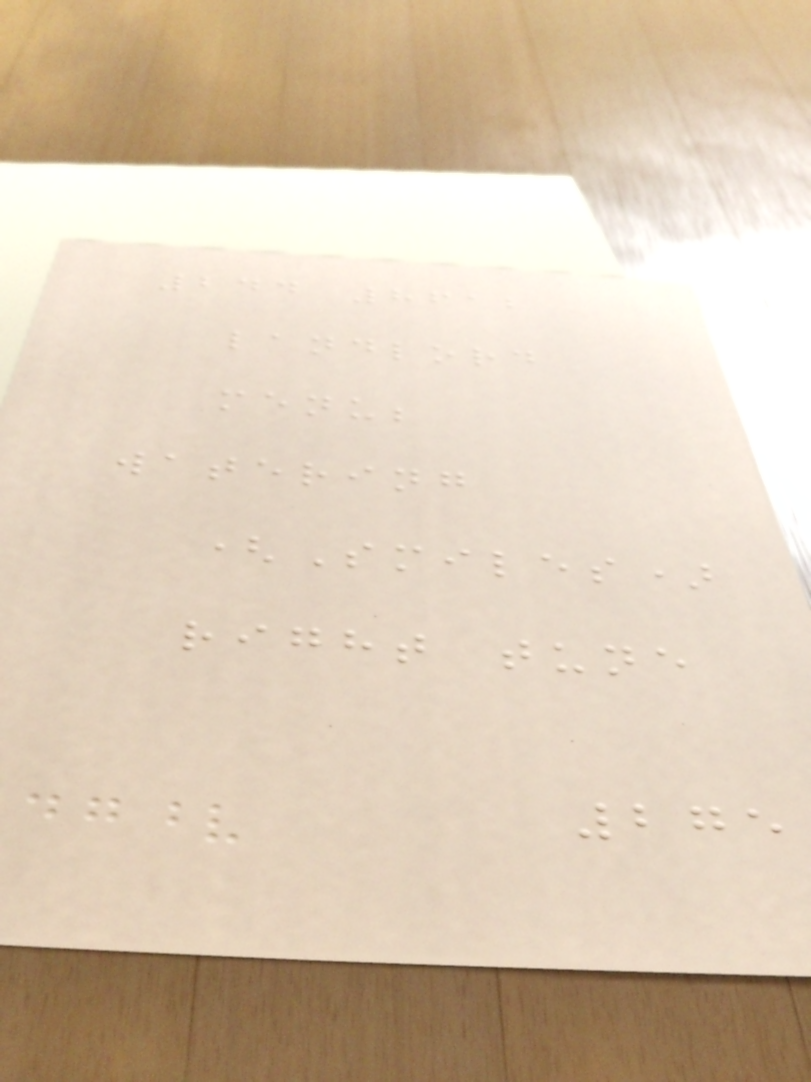244 8612
landlord
menu;
watering
(Smiles)
right tune
275
